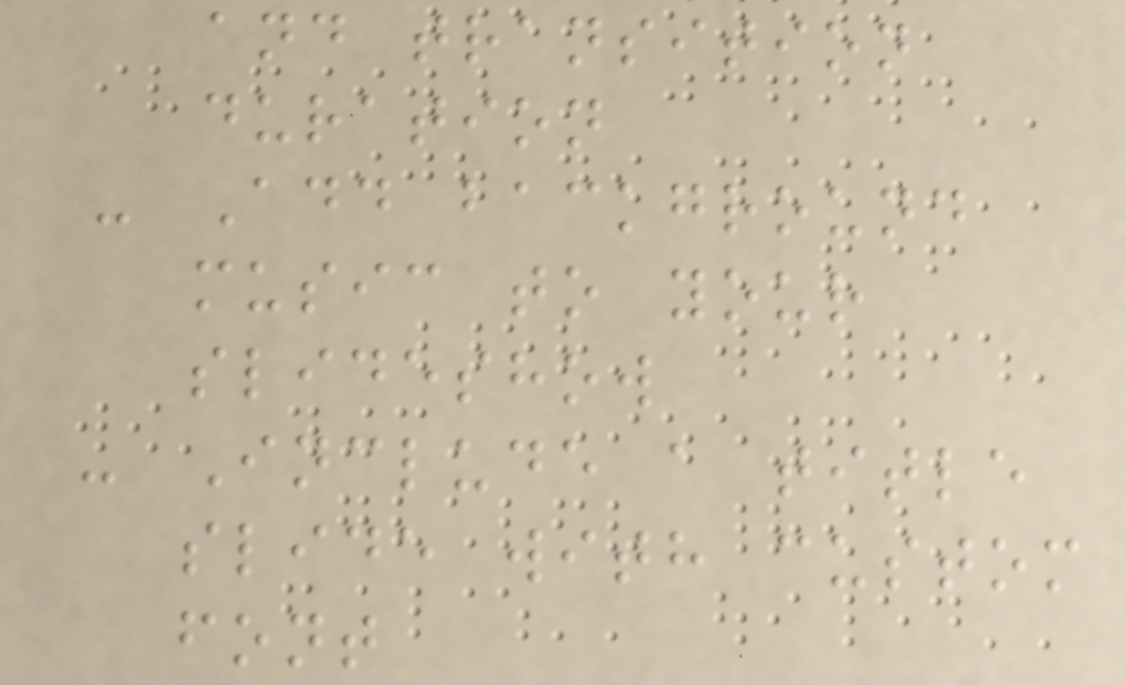and transition
duration
- Add background
music to your
slideshow
- Include a title
slide with custom
font
